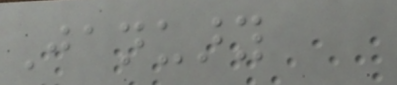January
